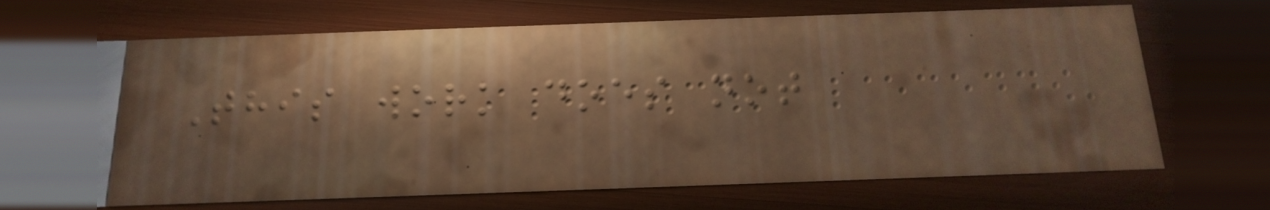This work does not
